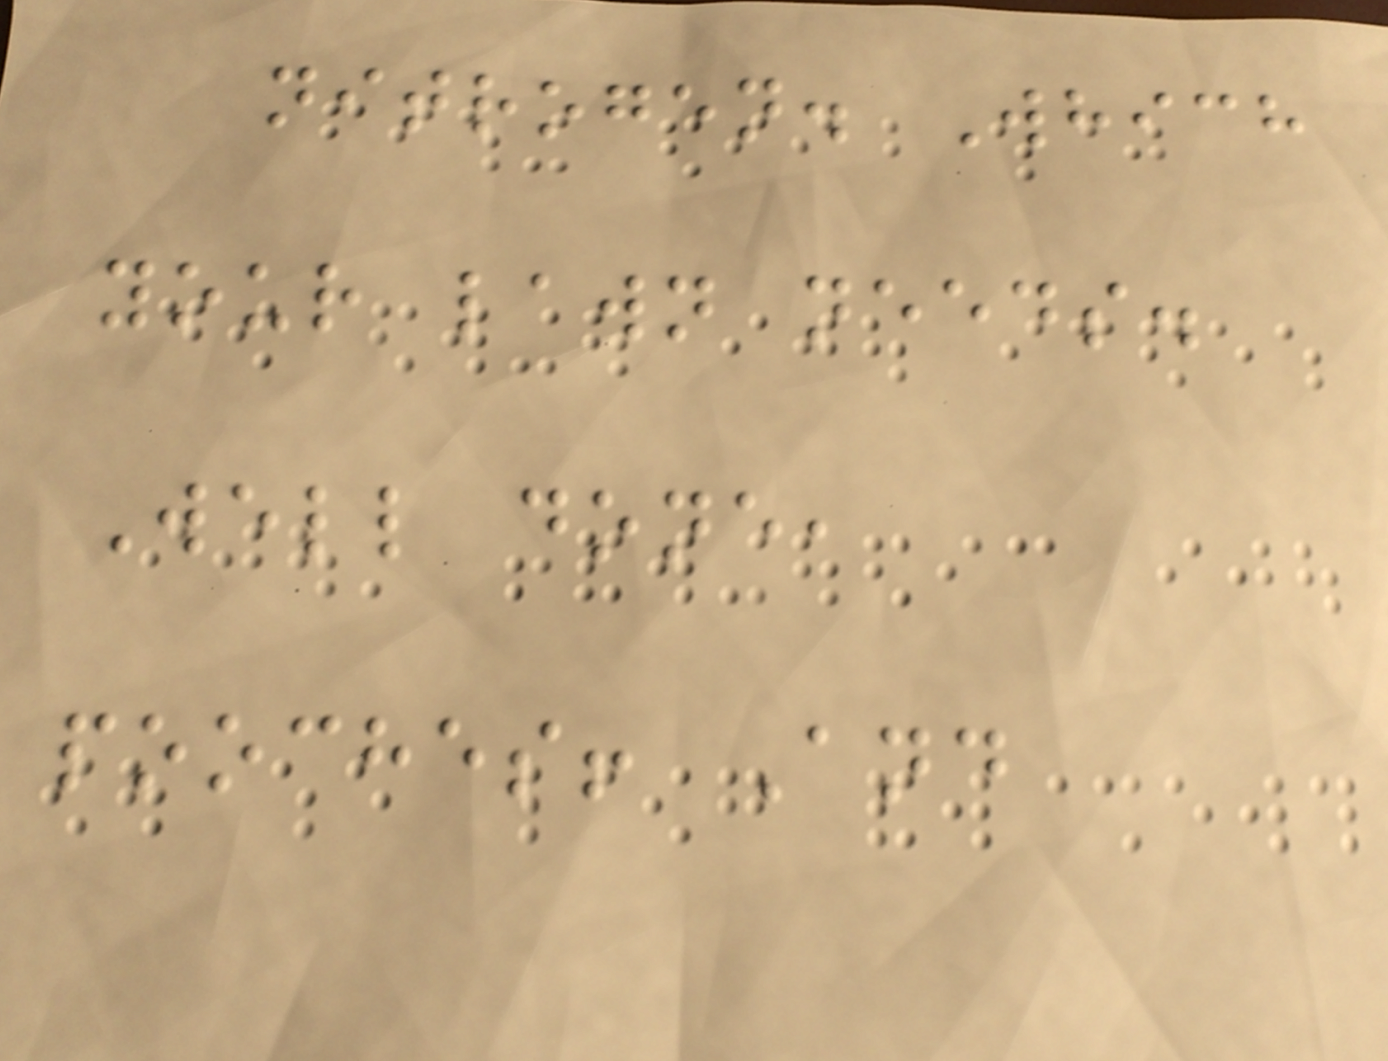nitrogen. Which
your lawn needs.
Well done,
pooches! And
